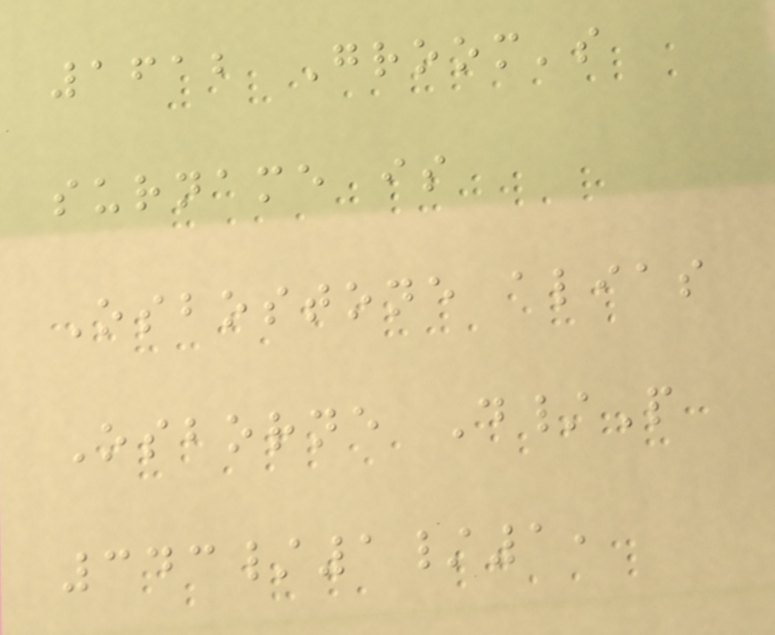1612 Groom's
surname is
Osbostone alias
Osborne D/P
343/1/1,
